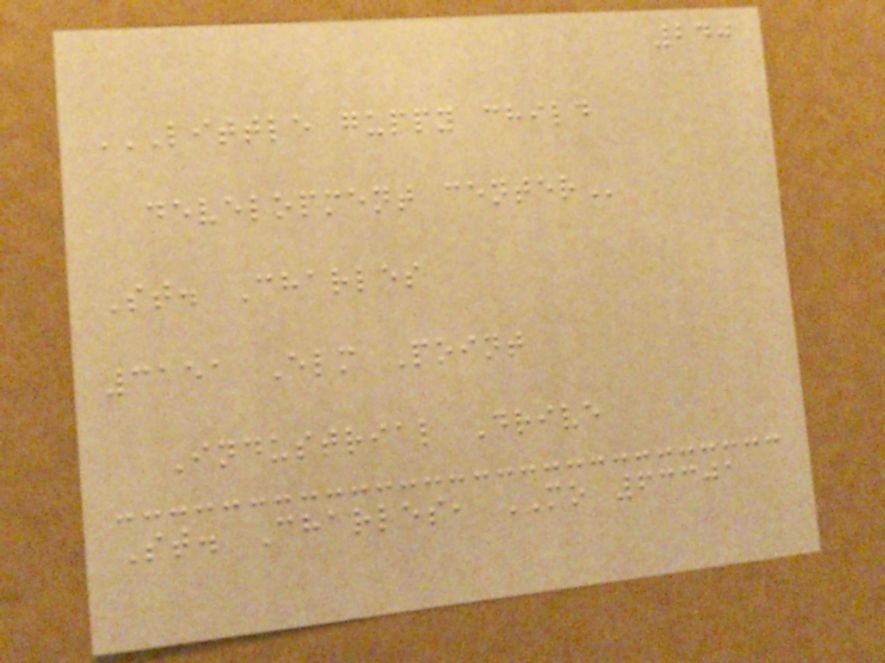240
LITTLE GUPPY CHILD
DEVELOPMENT CENTER
St. Charles
3151 Elm Point
Industrial Drive
St. Charles, MO 63301
